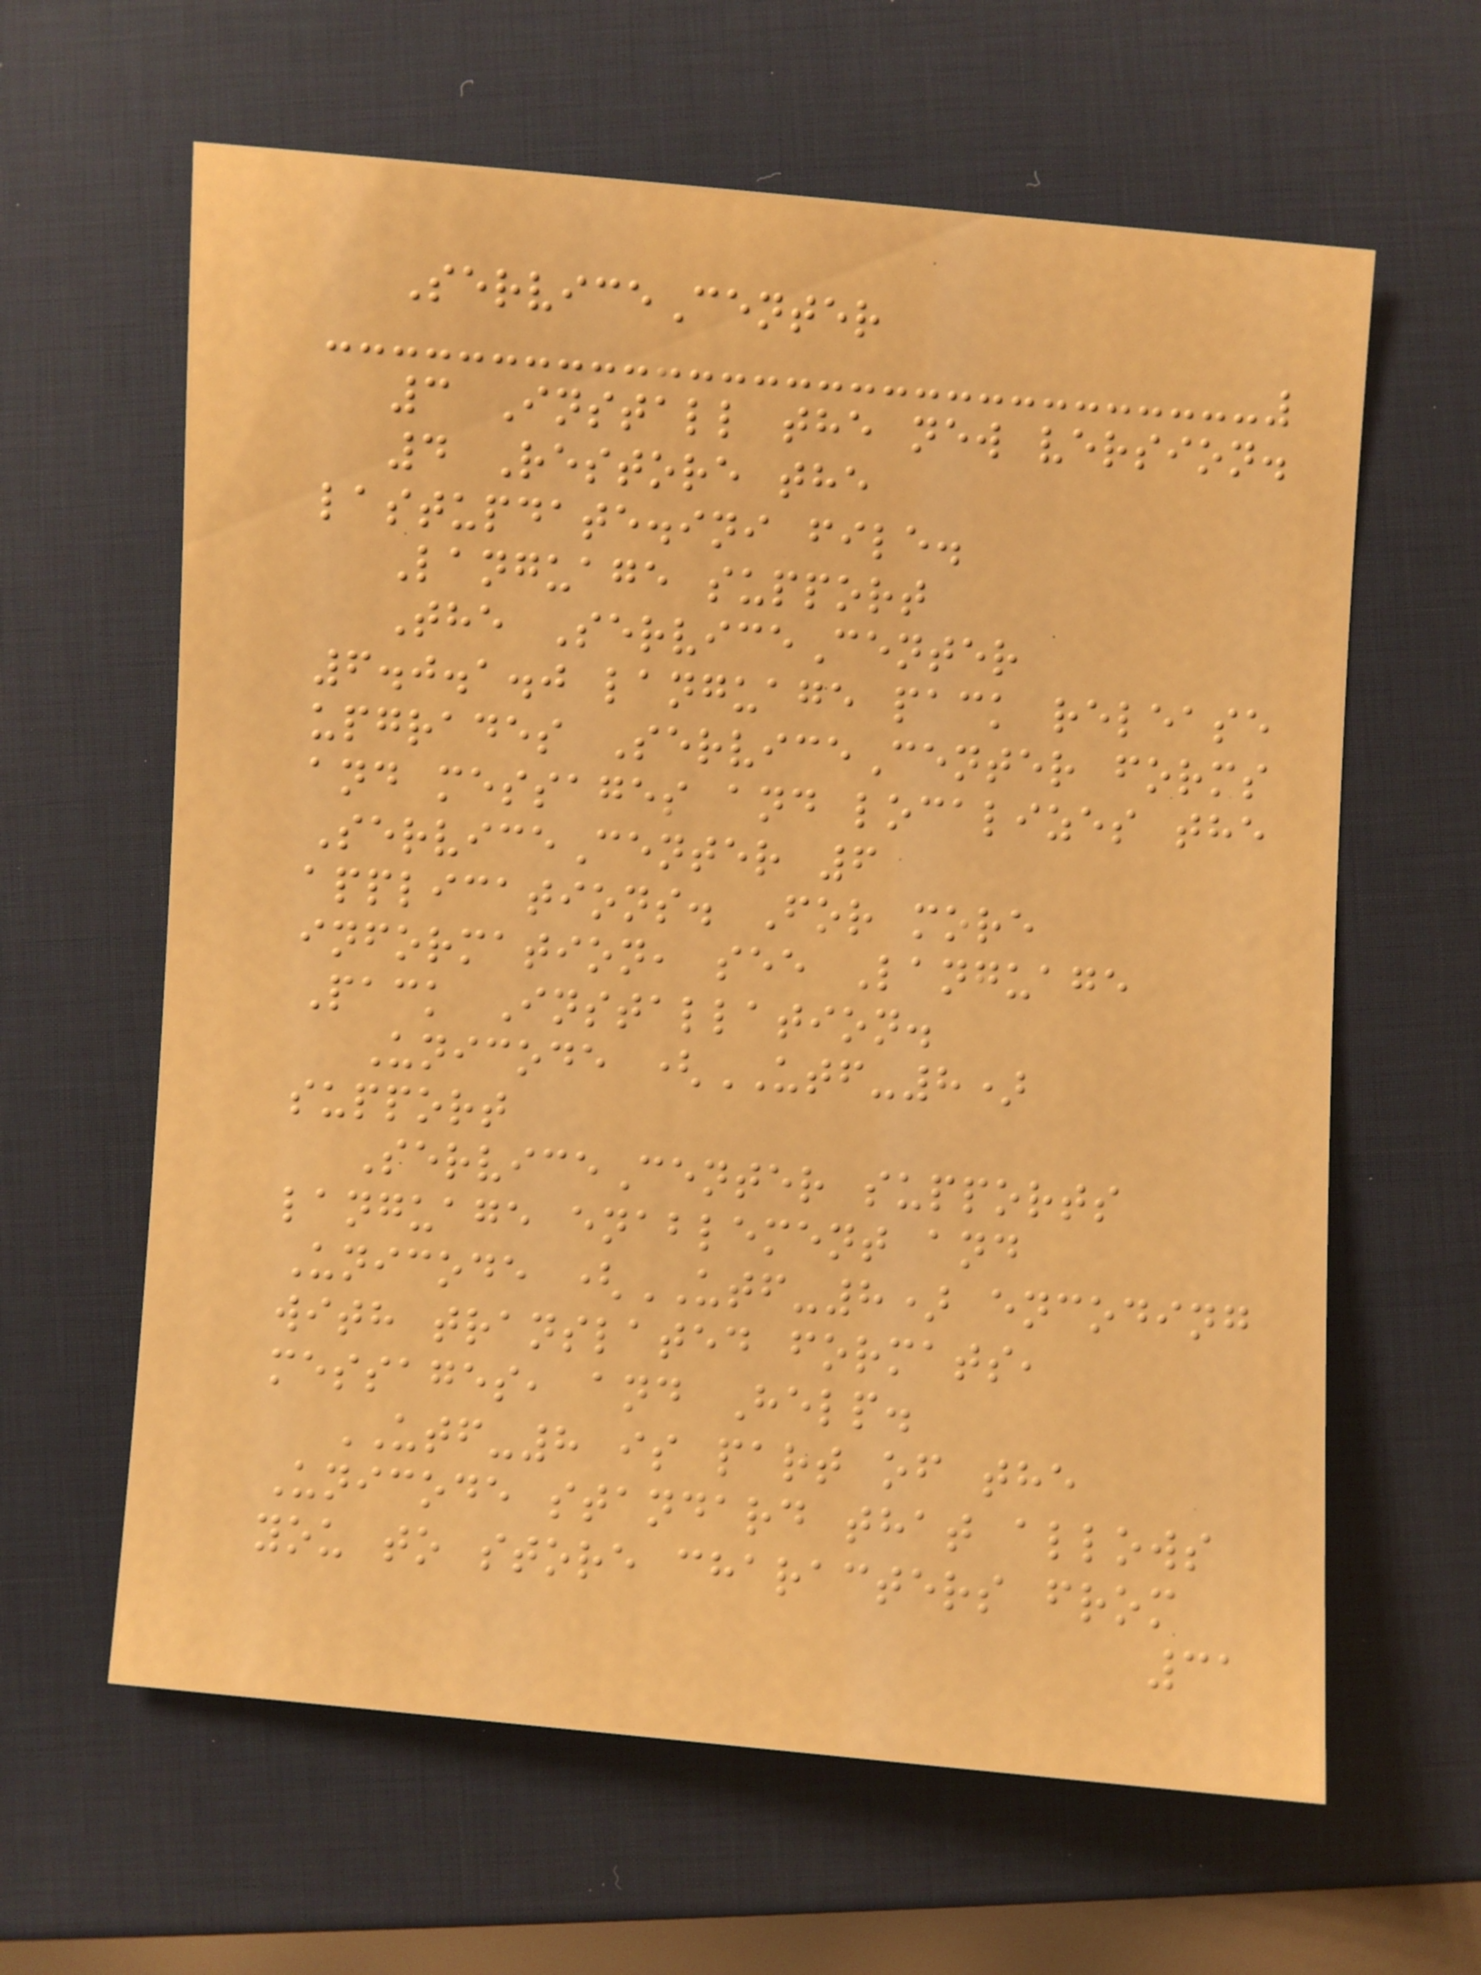ServiceCenter
3 Install the new version.
4 Restore the
lastupdate.ini file.
Language support
The ServiceCenter
6.0.1.0 language pack release
upgrades ServiceCenter forms
and messages and localizes the
ServiceCenter 6
applications. For more
information, see Language
Pack Installation.
Unicode (UTF-8)
support
ServiceCenter supports
language enablement and
Unicode (UTF-8) encoding
with translated formats,
messages, and Help.
UTF-8 is part of the
Unicode standard that allows
you to store characters from
31
